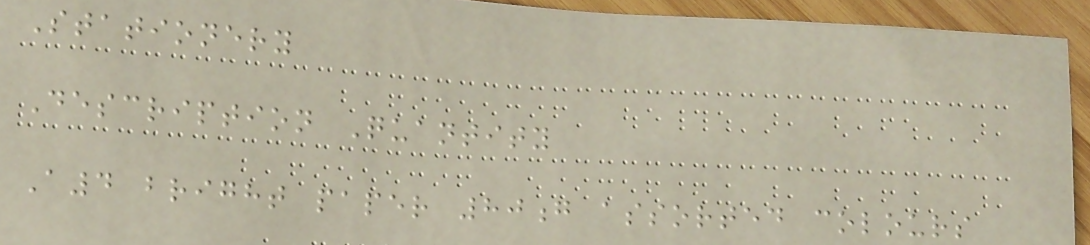Stationery
Description Quantity
A4 bright paper 80g assorted colours
